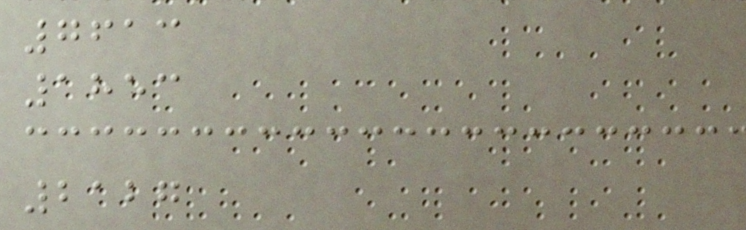7613
1853
2127
